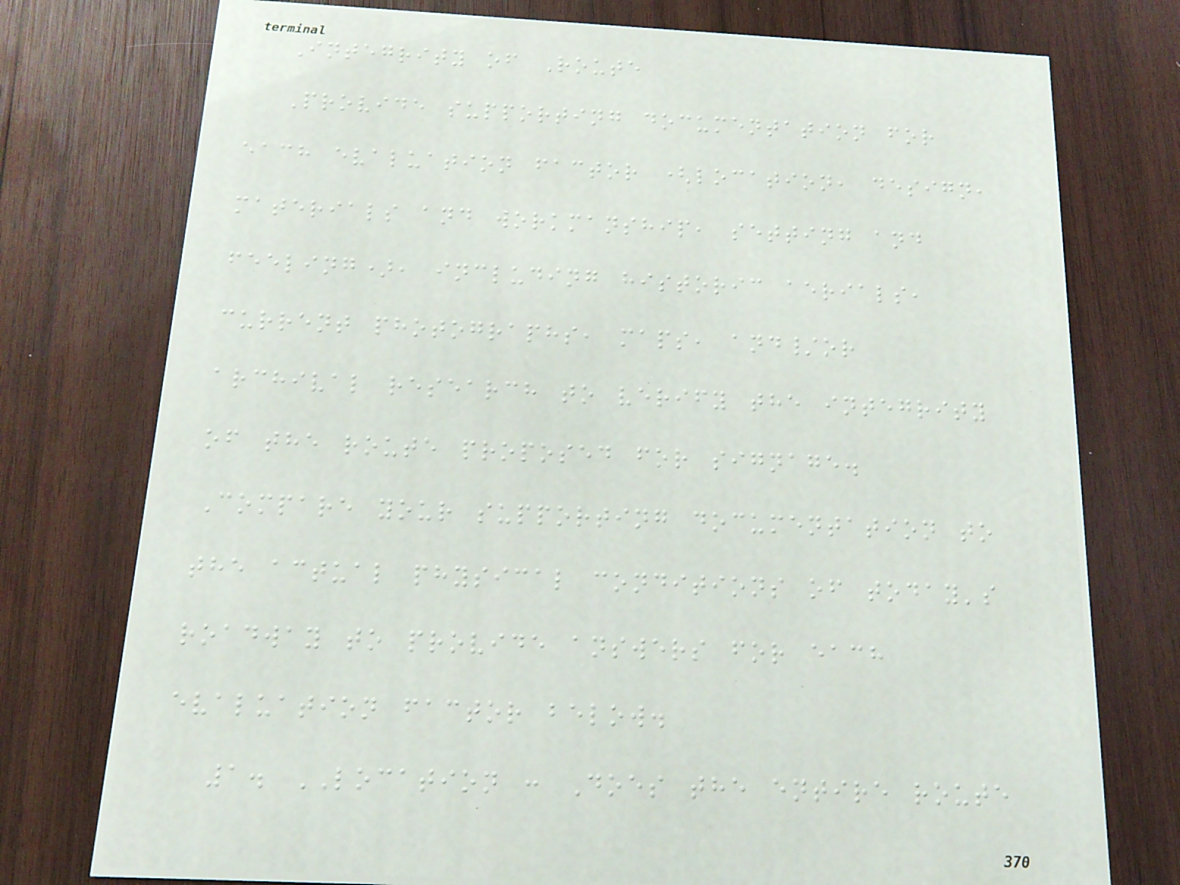Integrity of Route
Provide supporting documentation for
each evaluation factor (location, design,
materials and workmanship, setting and
feeling), including historic aerials,
current photographs, maps, and/or
archival research to verify the integrity
of the route proposed for signage.
Compare your supporting documentation to
the actual physical conditions of today's
roadway to provide answers for each
evaluation factor below.
1. LOCATION : Does the entire route
